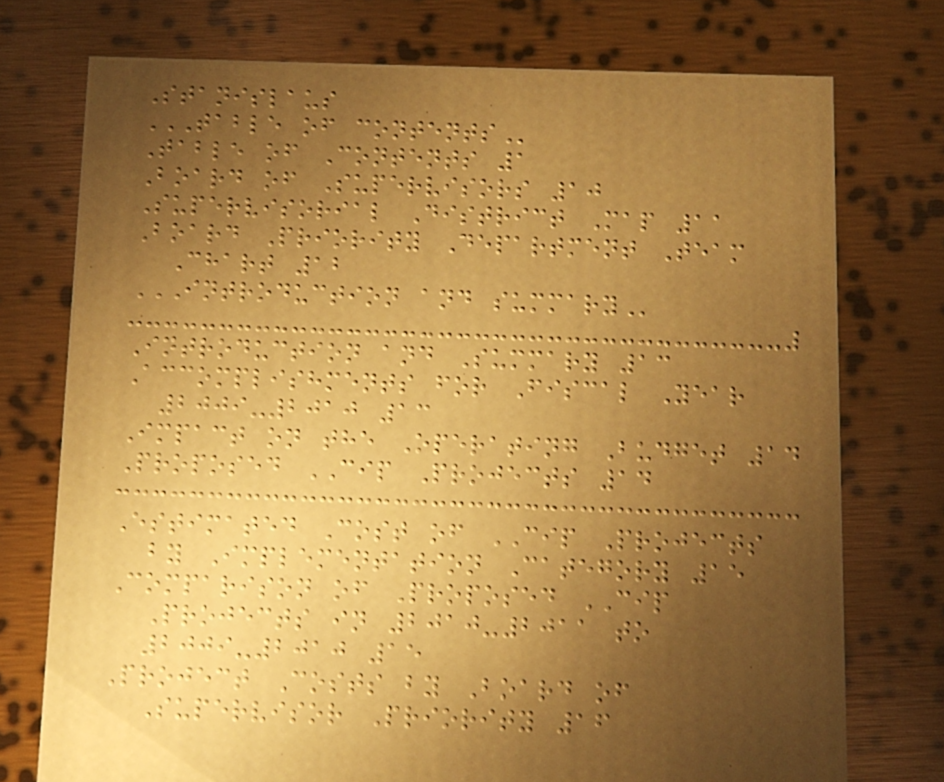Stanislaus
TABLE OF CONTENTS
Table of Contents 1
Board of Supervisors 10
Supervisorial District Map 11
Board Priority Department Team
Chart 12
INTRODUCTION AND SUMMARY
Introduction and Summary 13
Accomplishments for Fiscal Year
2009-2010 13
Impact on the Operating Budget 14
Proposed CIP Projects 14
Estimated Cost of CIP Projects
by Implementation Category 15
Comparison of Proposed CIP
Projects in 2010-2011 to
2009-2010 15
Project Costs by Board of
Supervisor Priority 16
